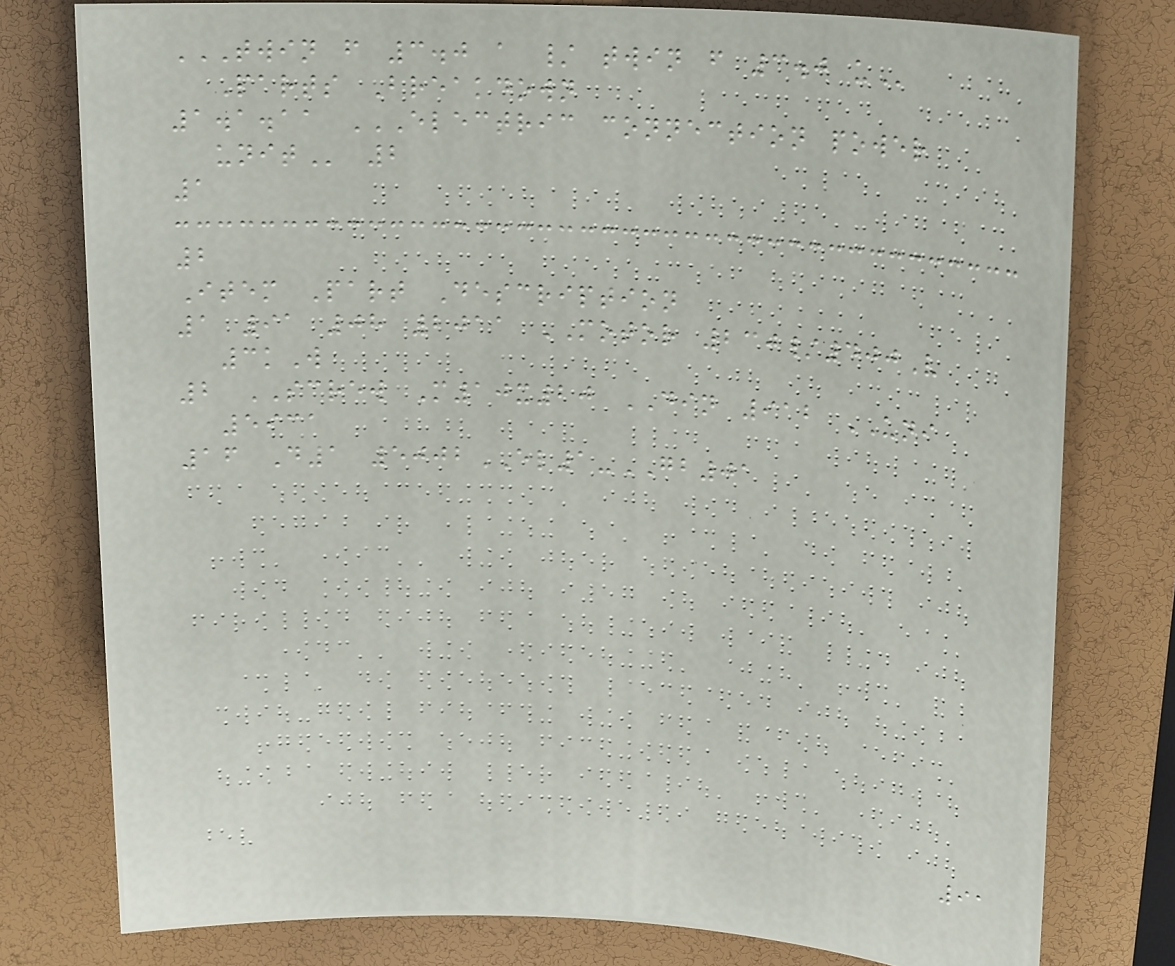TWIN F 3.0 A / TWIN F 3.0 U
Parts Breakdown
1.1.11 ELECTRIC CONNECTION POWER
UNIT 2
1
2
Item Part Description
1 91 08 2011 MOTOR 230/400V
3kW
2 SCREW M10x20 DIN 912 UNI
5931
16 D1 5002EL1-GB01
91
